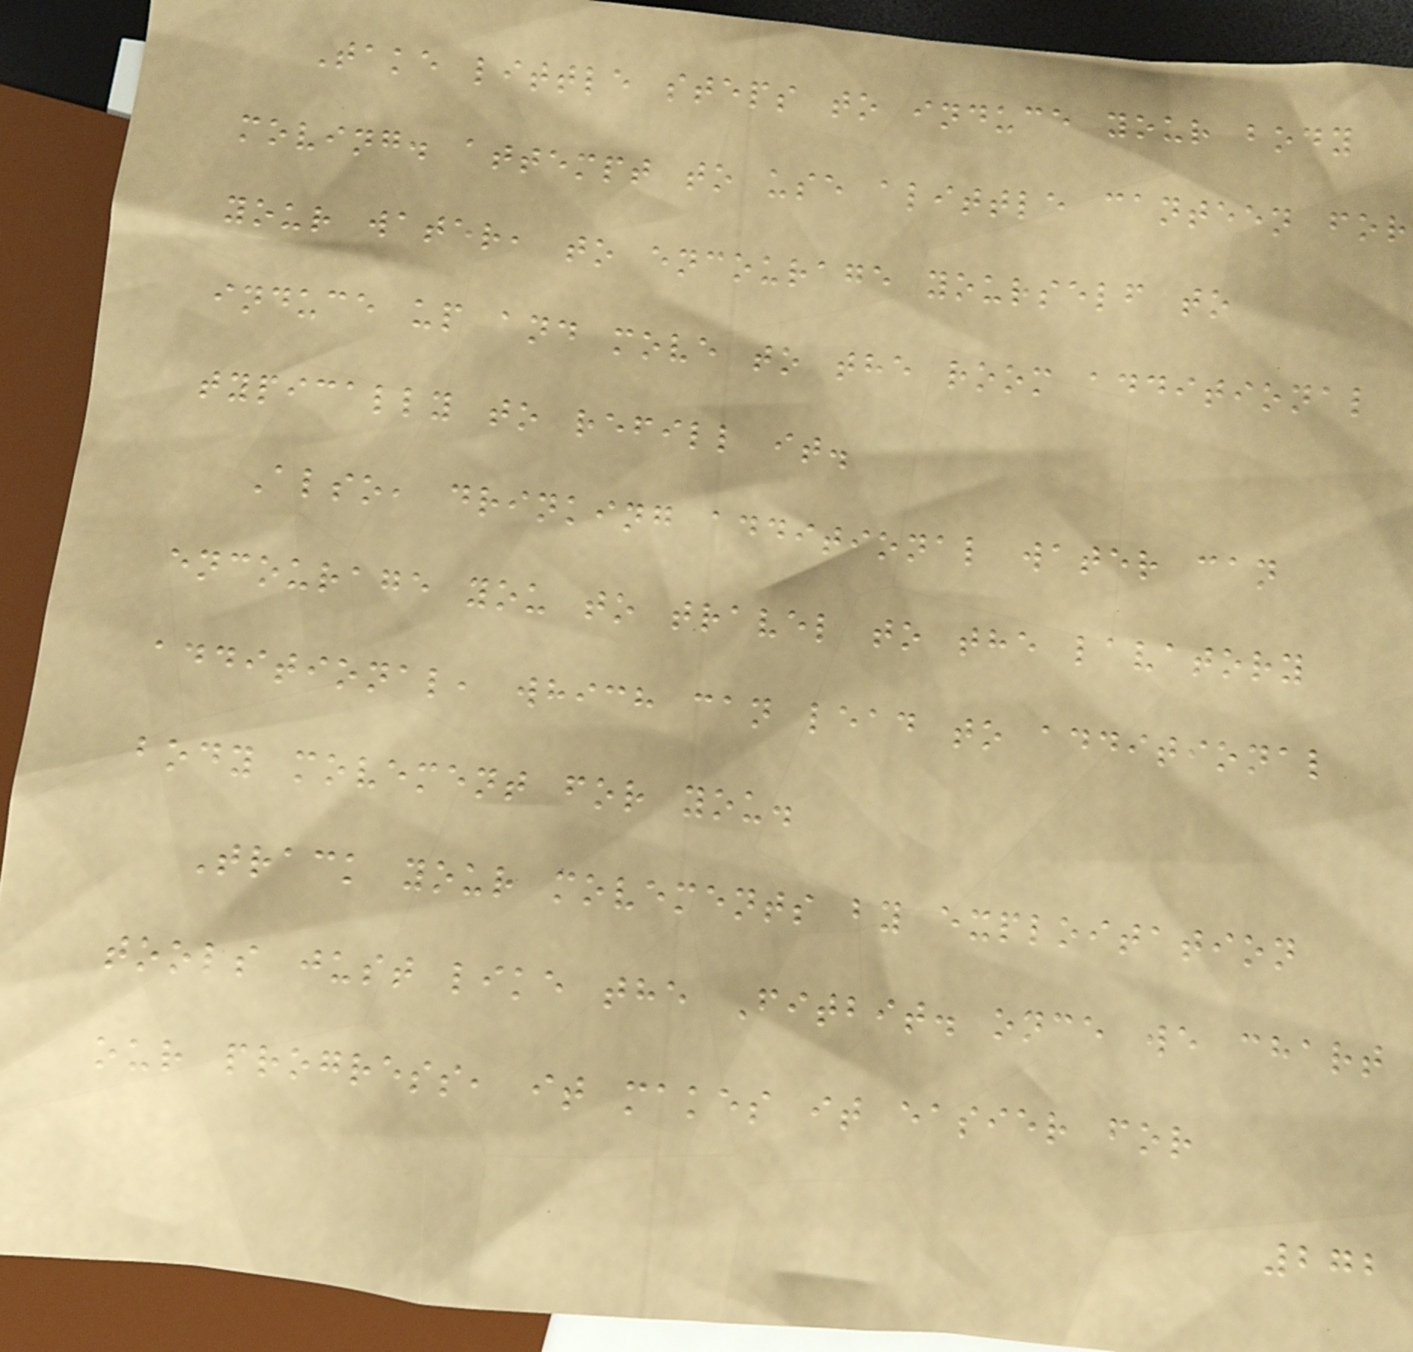Take little steps to induce your body
moving. attempt to use alittle canteen for
your water, to encourage yourself to
induce up and move to the room additional
typically to refill it.
Also, drinking additional water can
encourage you to travel to the lavatory
additional, which can lead to additional
body movement for you.
Track your movements by exploitation
tools just like the Fitbit. once we chart
our progress, it makes it easier for
272
